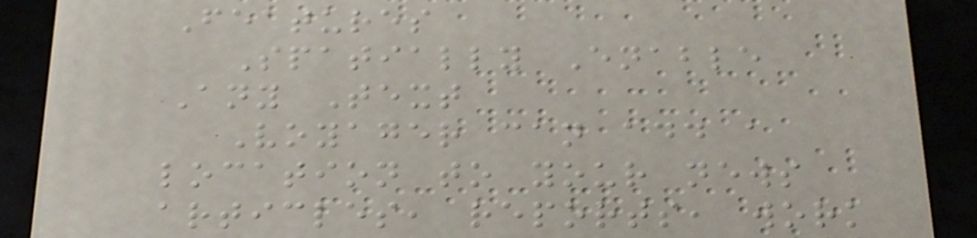Features
Spatially Enable
Any Text
Voyager can add a
location to your news
articles, reports, work
